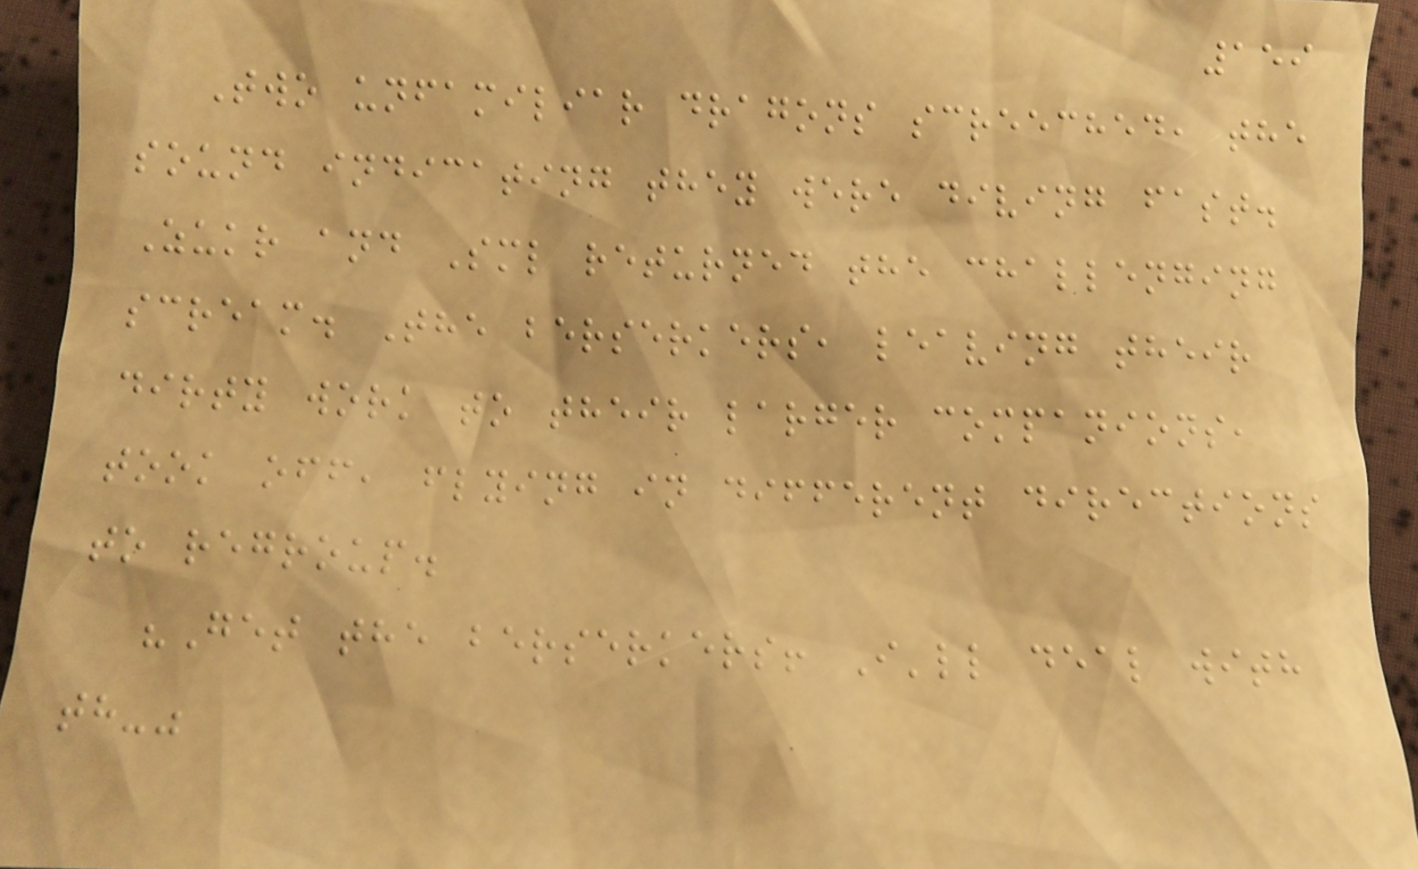159
Two unfamiliar dragons screeched, the
sound indicating they were diving fast.
Zukr and Sml returned the challenging
scream. The berserkers, leaving their
dirty work to their larger companions,
took off, flying in different directions
to regroup.
"Get the berserkers! I'll deal with
th-"
